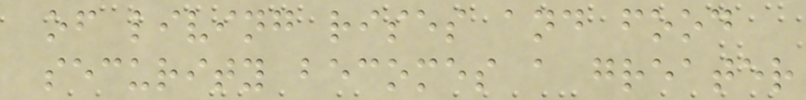of living rises and food
security becomes a greater
